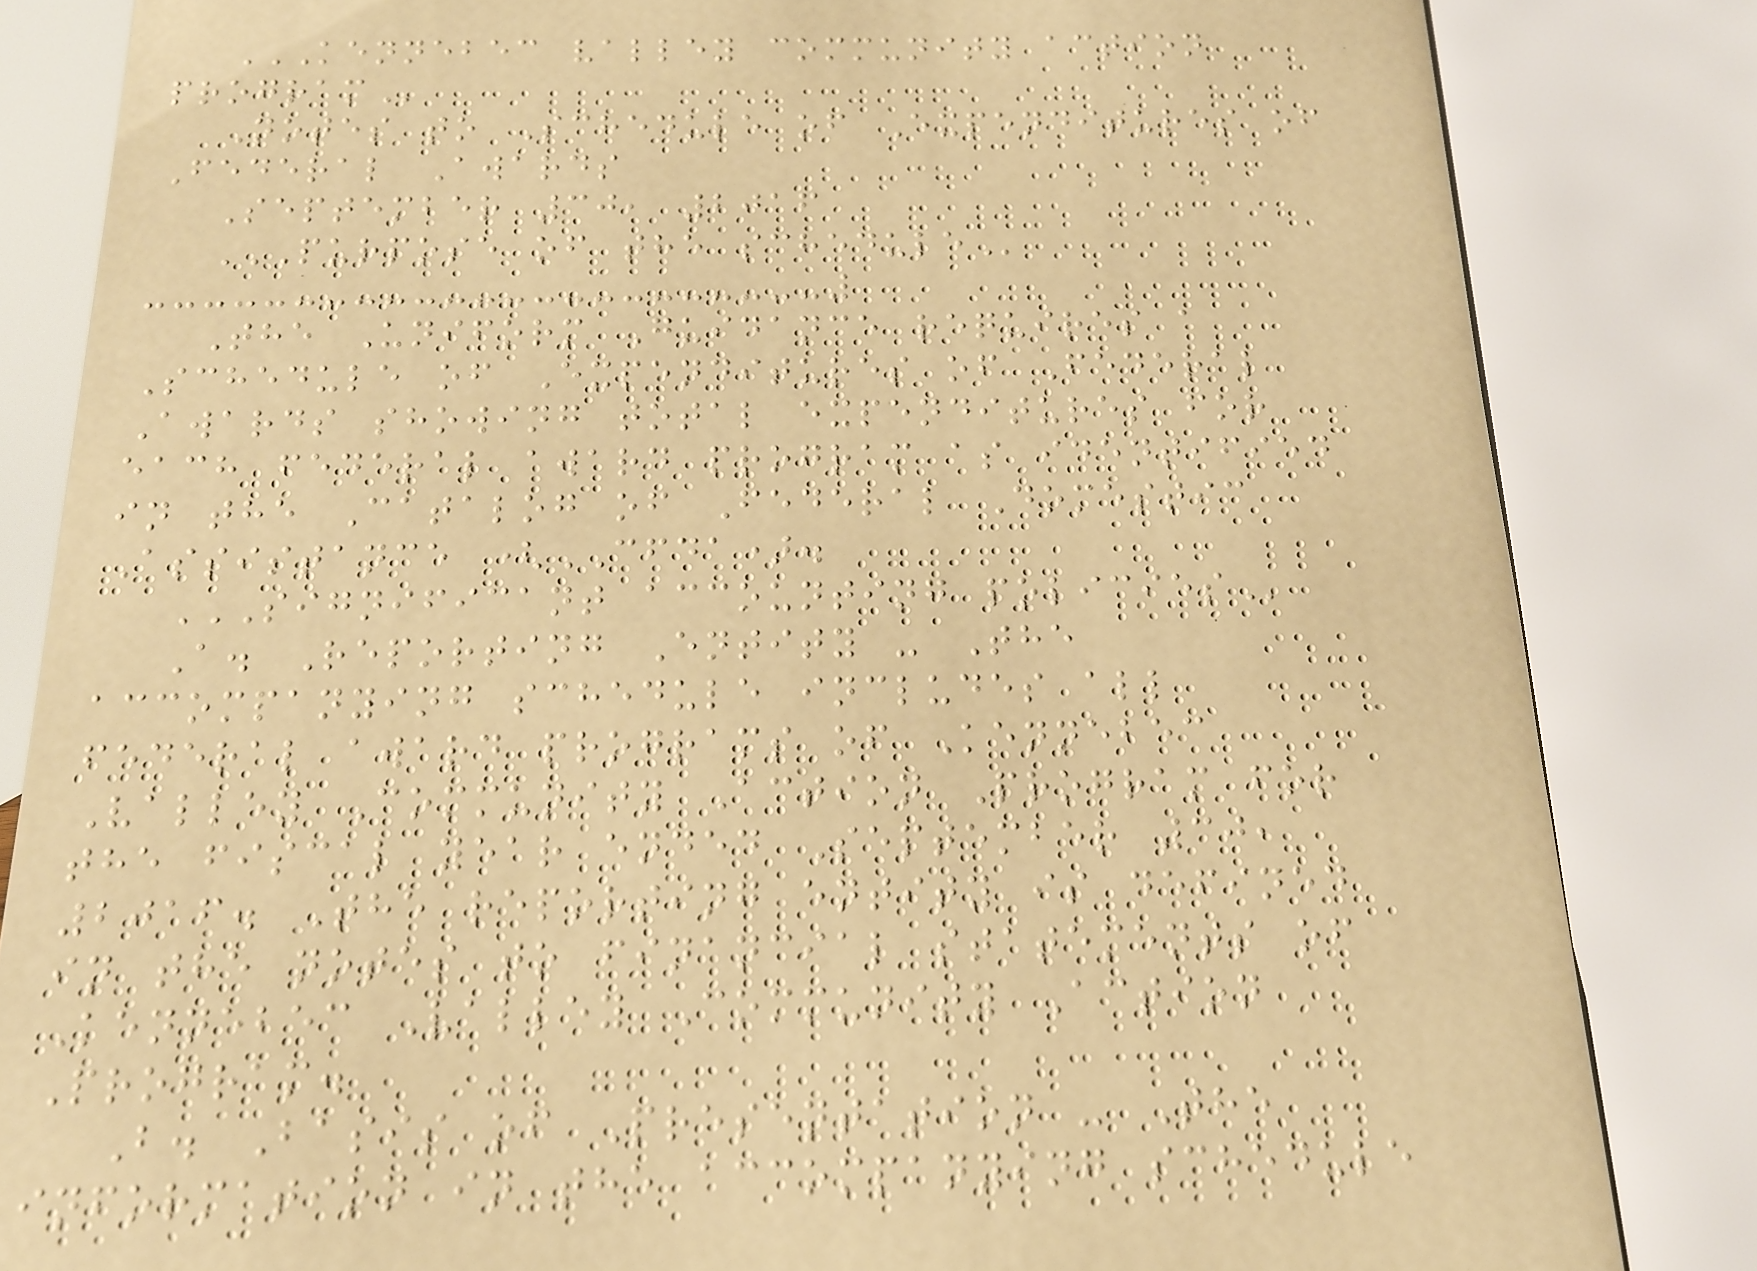KENNEBEC VALLEY COMMUNITY ACTION
PROGRAM
Notes to Schedule of Expenditures of
Federal Awards
September 30, 2016
PURPOSE OF THE SCHEDULE
The Uniform Guidance requires a
Schedule of Expenditures of Federal
Awards showing total expenditures for
each federal award program as identified
in the Catalog of Federal Domestic
Assistance (CFDA).
SIGNIFICANT ACCOUNTING POLICIES
A. Reporting Entity - The
accompanying schedule includes all
federal award programs of Kennebec
Valley Community Action Program for
the fiscal year ended September 30,
2016. The reporting entity is defined
in the notes to financial statements of
Kennebec Valley Community Action
Program.
B. Basis of Presentation - The
information in the accompanying schedule
